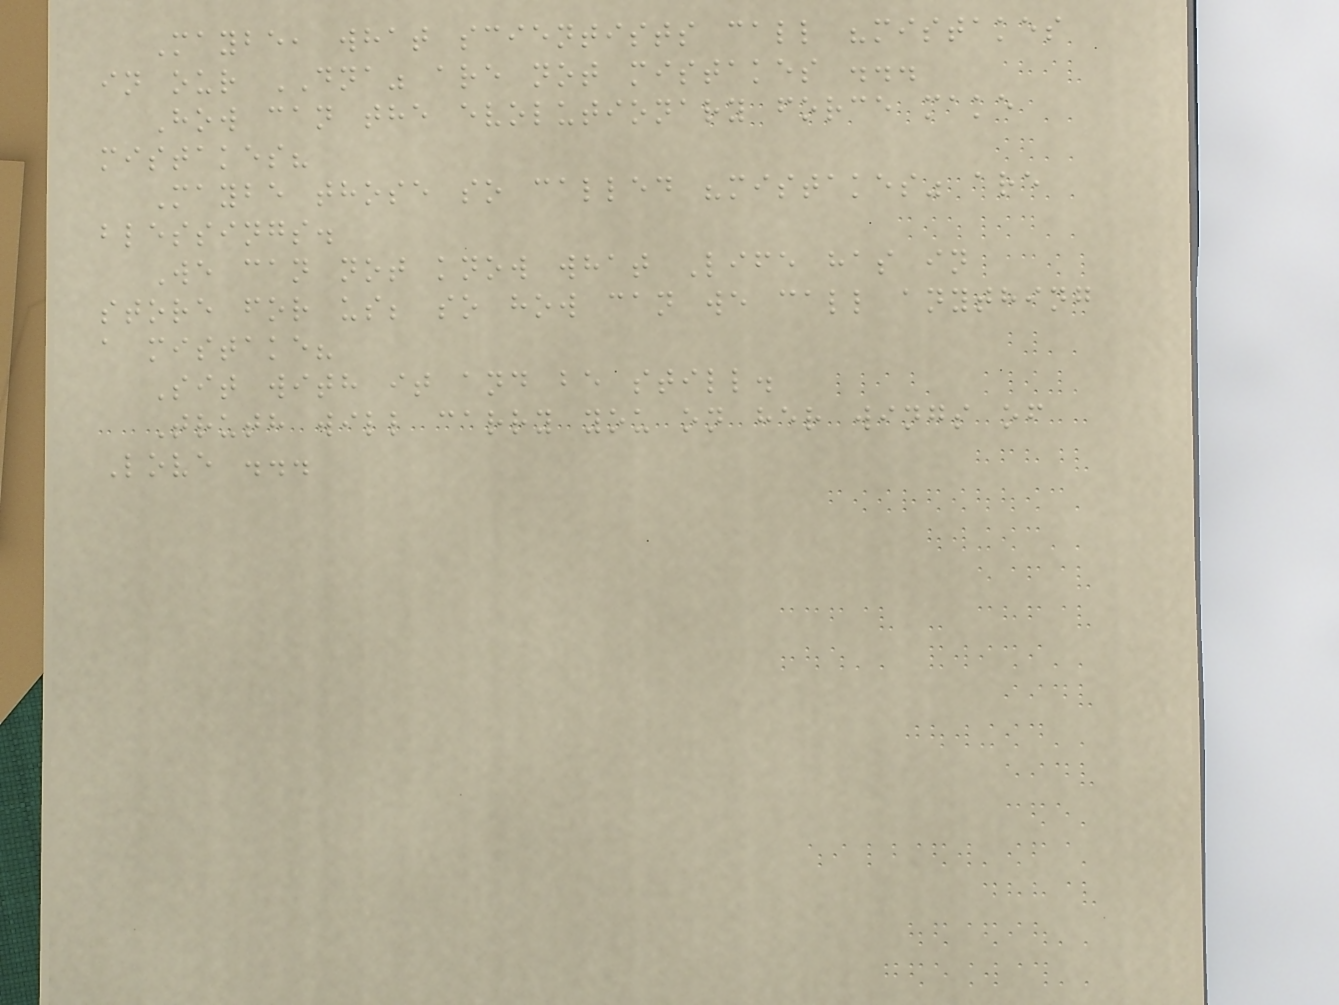Maybe, what scientists call "mistakes
in our DNA" are not mistakes ...
How can the evolutionary force make
mistakes?
Maybe those so called "mistakes" are
blessings.
We can not know what Life has in
store for us; so how can we call anything
a mistake?
Sit with it and be still.
Truth will carry you on her wings of
Love ...
